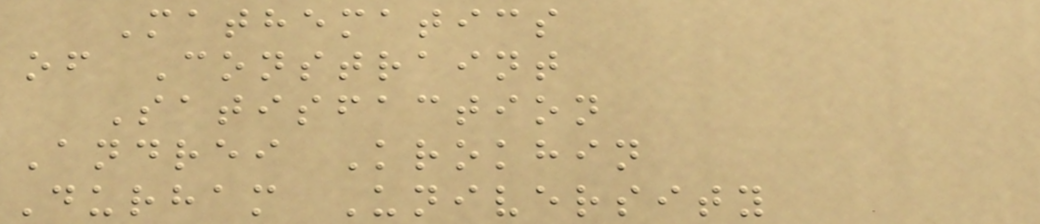Mathematics
of Constraint
Satisfaction
Andrei Krokhin
Durham University
